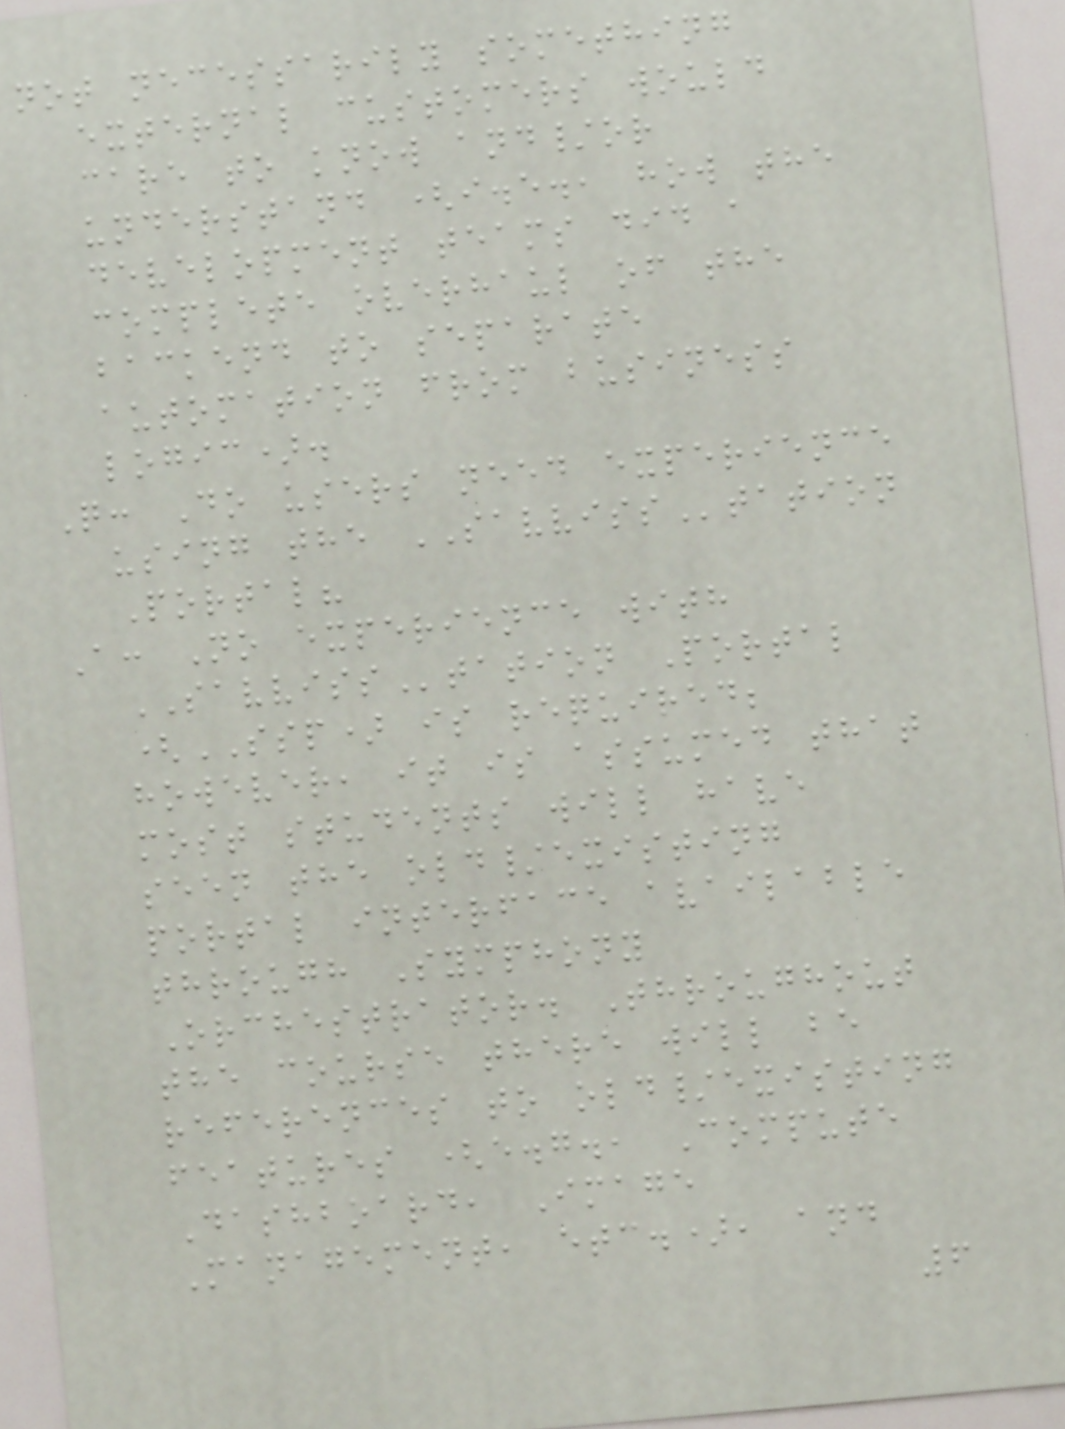not necessarily something
external customers would
care to know and/or
understand (i.e., how the
development teams did a
complete overhaul of the
backend to separate
automation from business
logic).
Q: Do users need experience
using the SAVVISStation
Portal?
A: No experience with
SAVVISStation Portal
(SSP) is required;
however, it is assumed that
most students will have
seen the old/existing
portal interface available
through Symphony
Orchestrator. Throughout
the course there will be
references to old/existing
features (e.g., Compute
Dashboard, Image
Management, etc.), and
6
